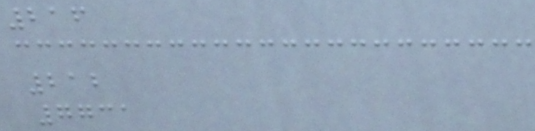216
212
7731
